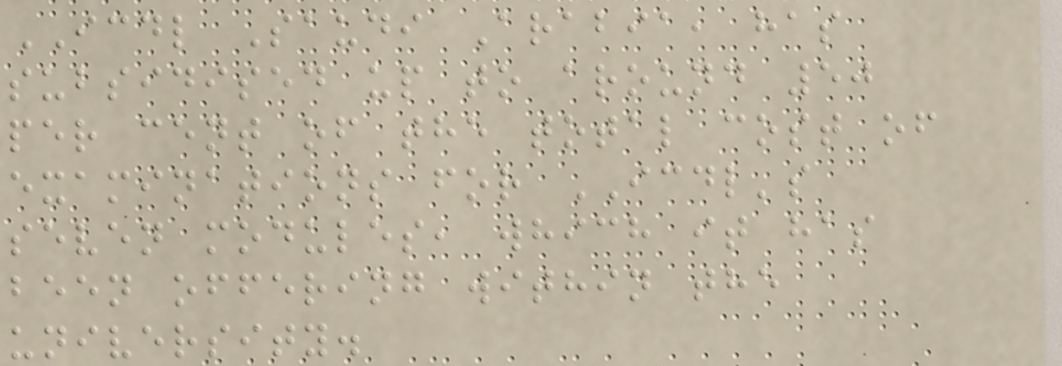ICDL Saudi Arabia, has
subsidised up to around 50
per cent of the total cost of
examinations for ICDL's
seven modules, which it has
been offering within the
university.
